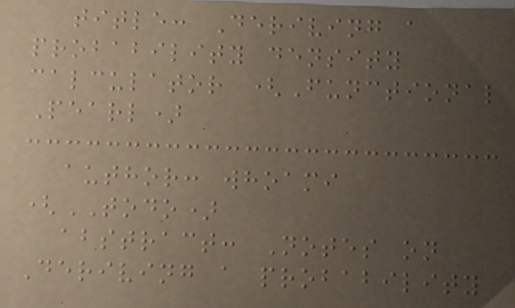title: Deriving a
probability density
calculator (Functional
Pearl)
author: whoami
(TODO)
abstract: Notes on
Deriving a probability
